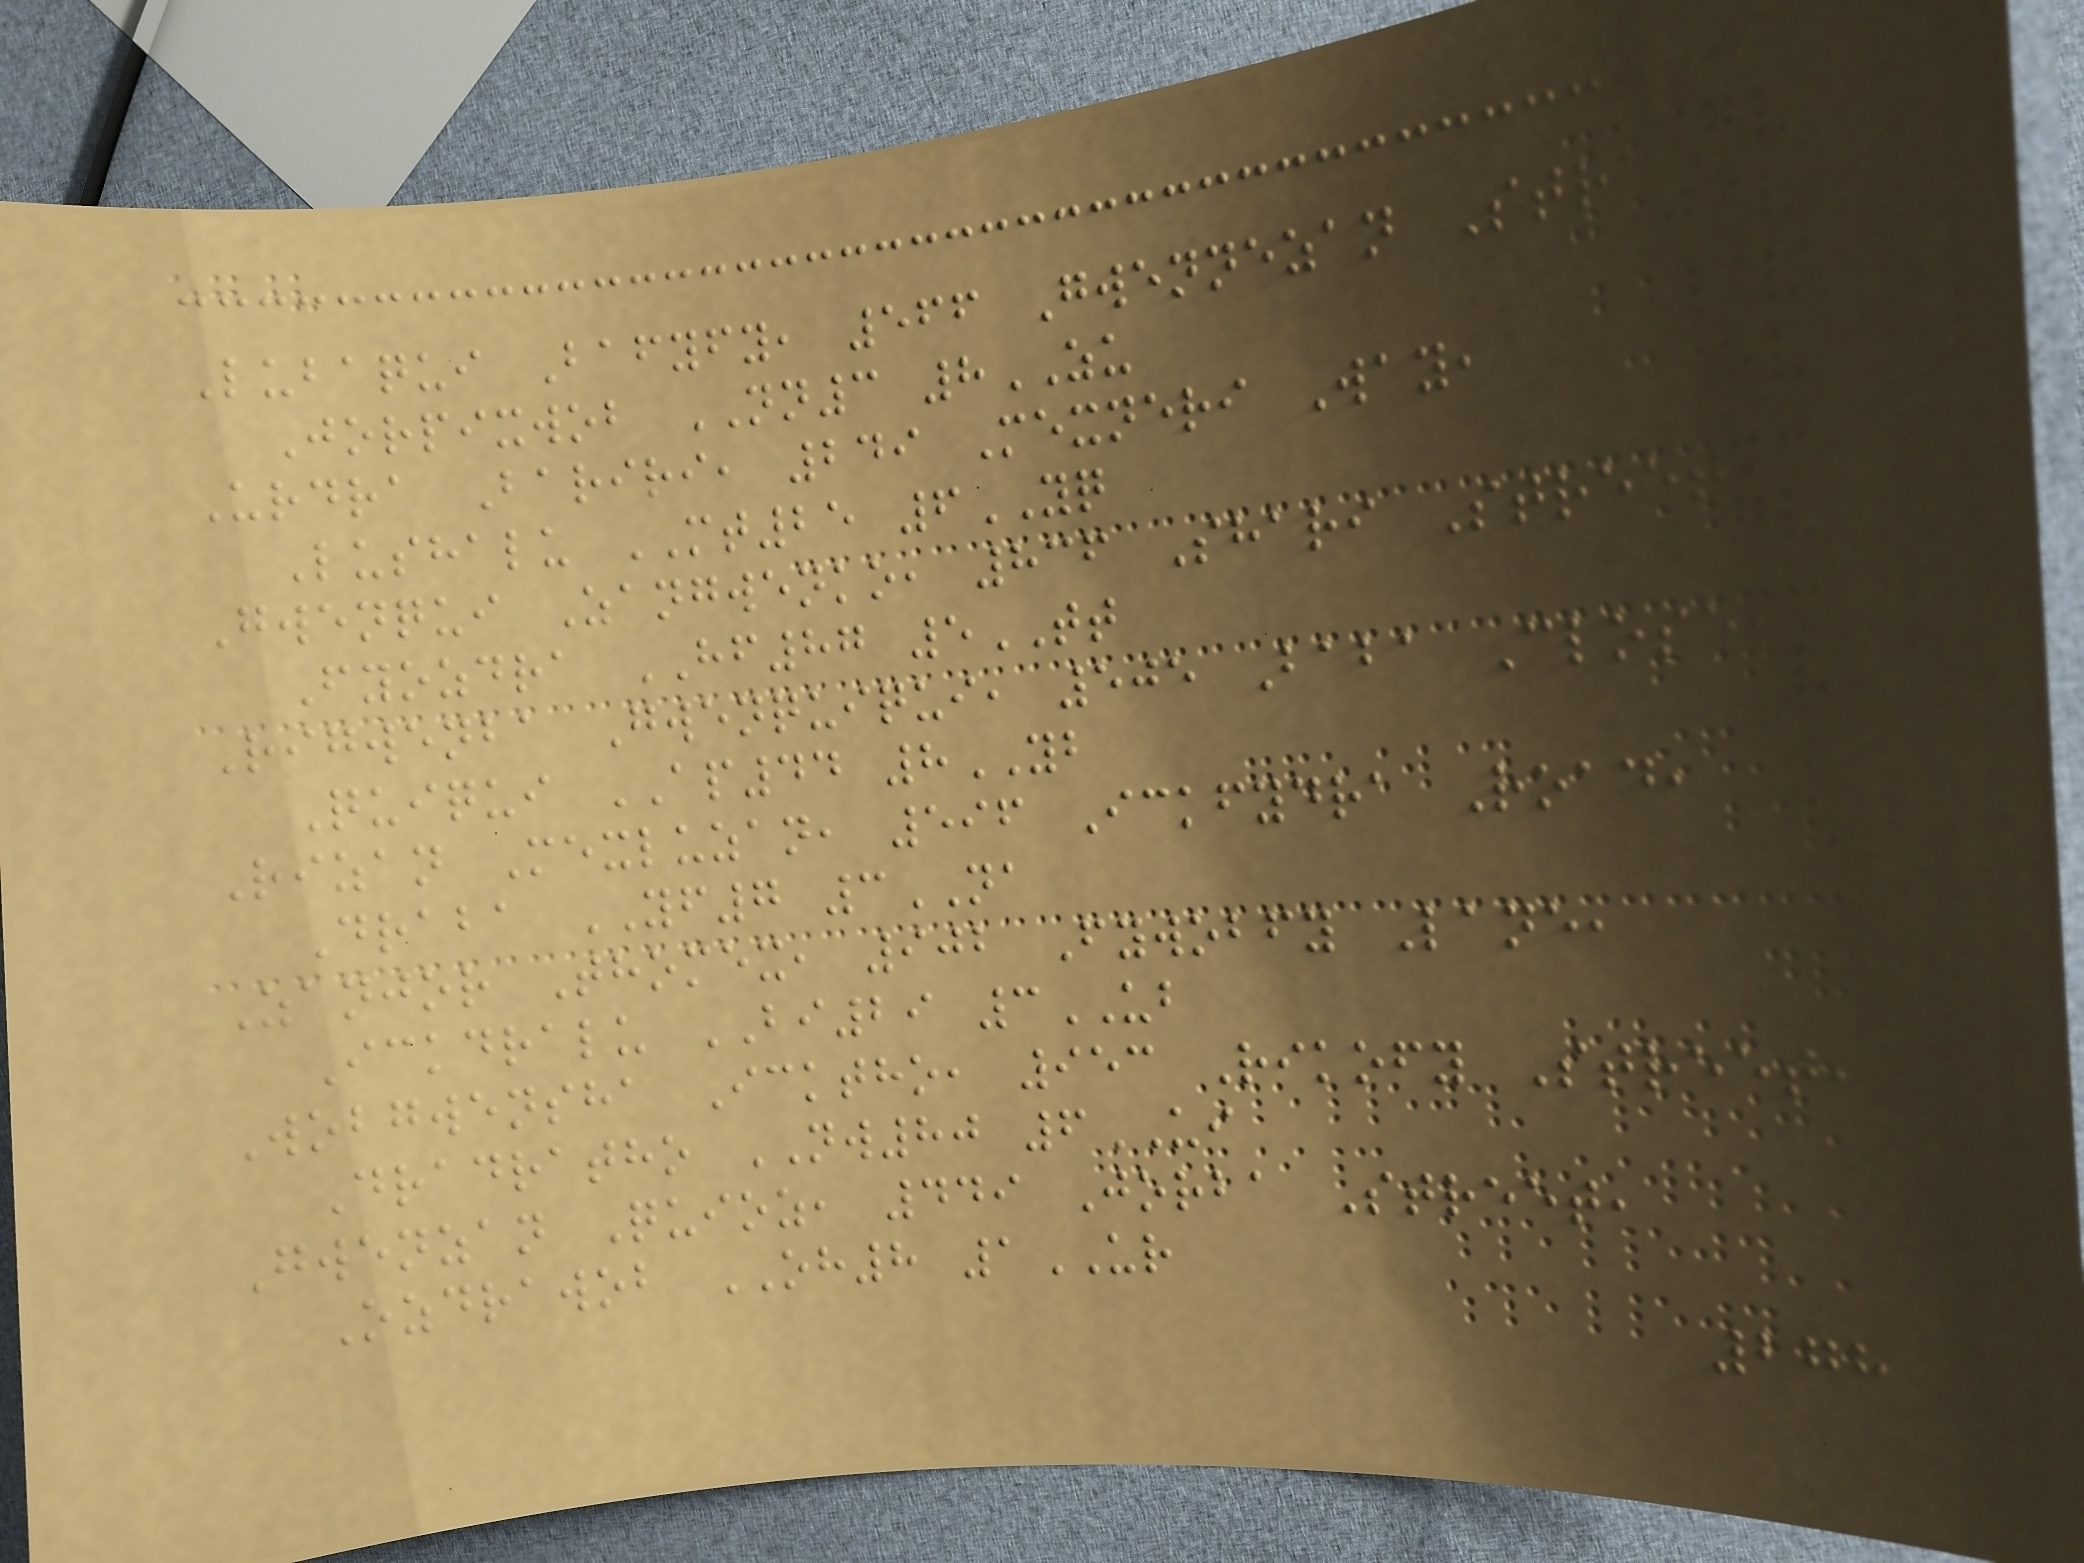Lubaqui Bafyfy, 566 Gwennezan Street,
Jorpixwob NN3 8ZU
Urdra Bariri, 249 Mexneri Way,
Lushalu MT25 6YQ
Gwenqui Zangwenko, 836 Shari Street,
Fyozdra HF87 5TT
Rigwenba Gwenquiqui, 505 Baba Close,
Quiqui AP44 8YB
Rizan Mexluzan, 596 Ickfydra Road,
Draba YF7 3NA
Zanjor Thomex, 902 Fywobfy Lane,
Ickdralu BI29 3UB
Wobgwensha Icktho, 953 Rikofy Street,
Dradratho NW80 6UI
Gwenzan Quioz, 449 Jorba Street,
Ozdrawob OH8 1UR
278
